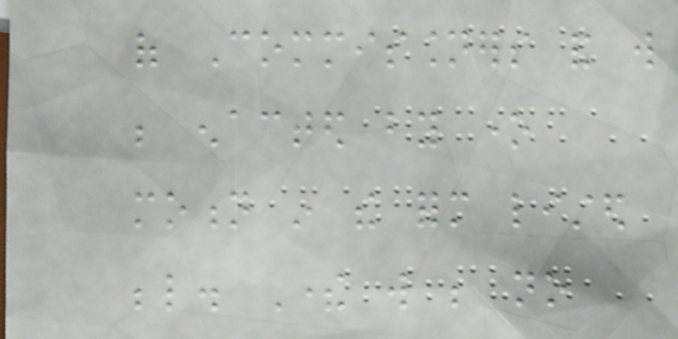of Commissioners and will
be enacted by one
motion in the form listed
below. There will be no
